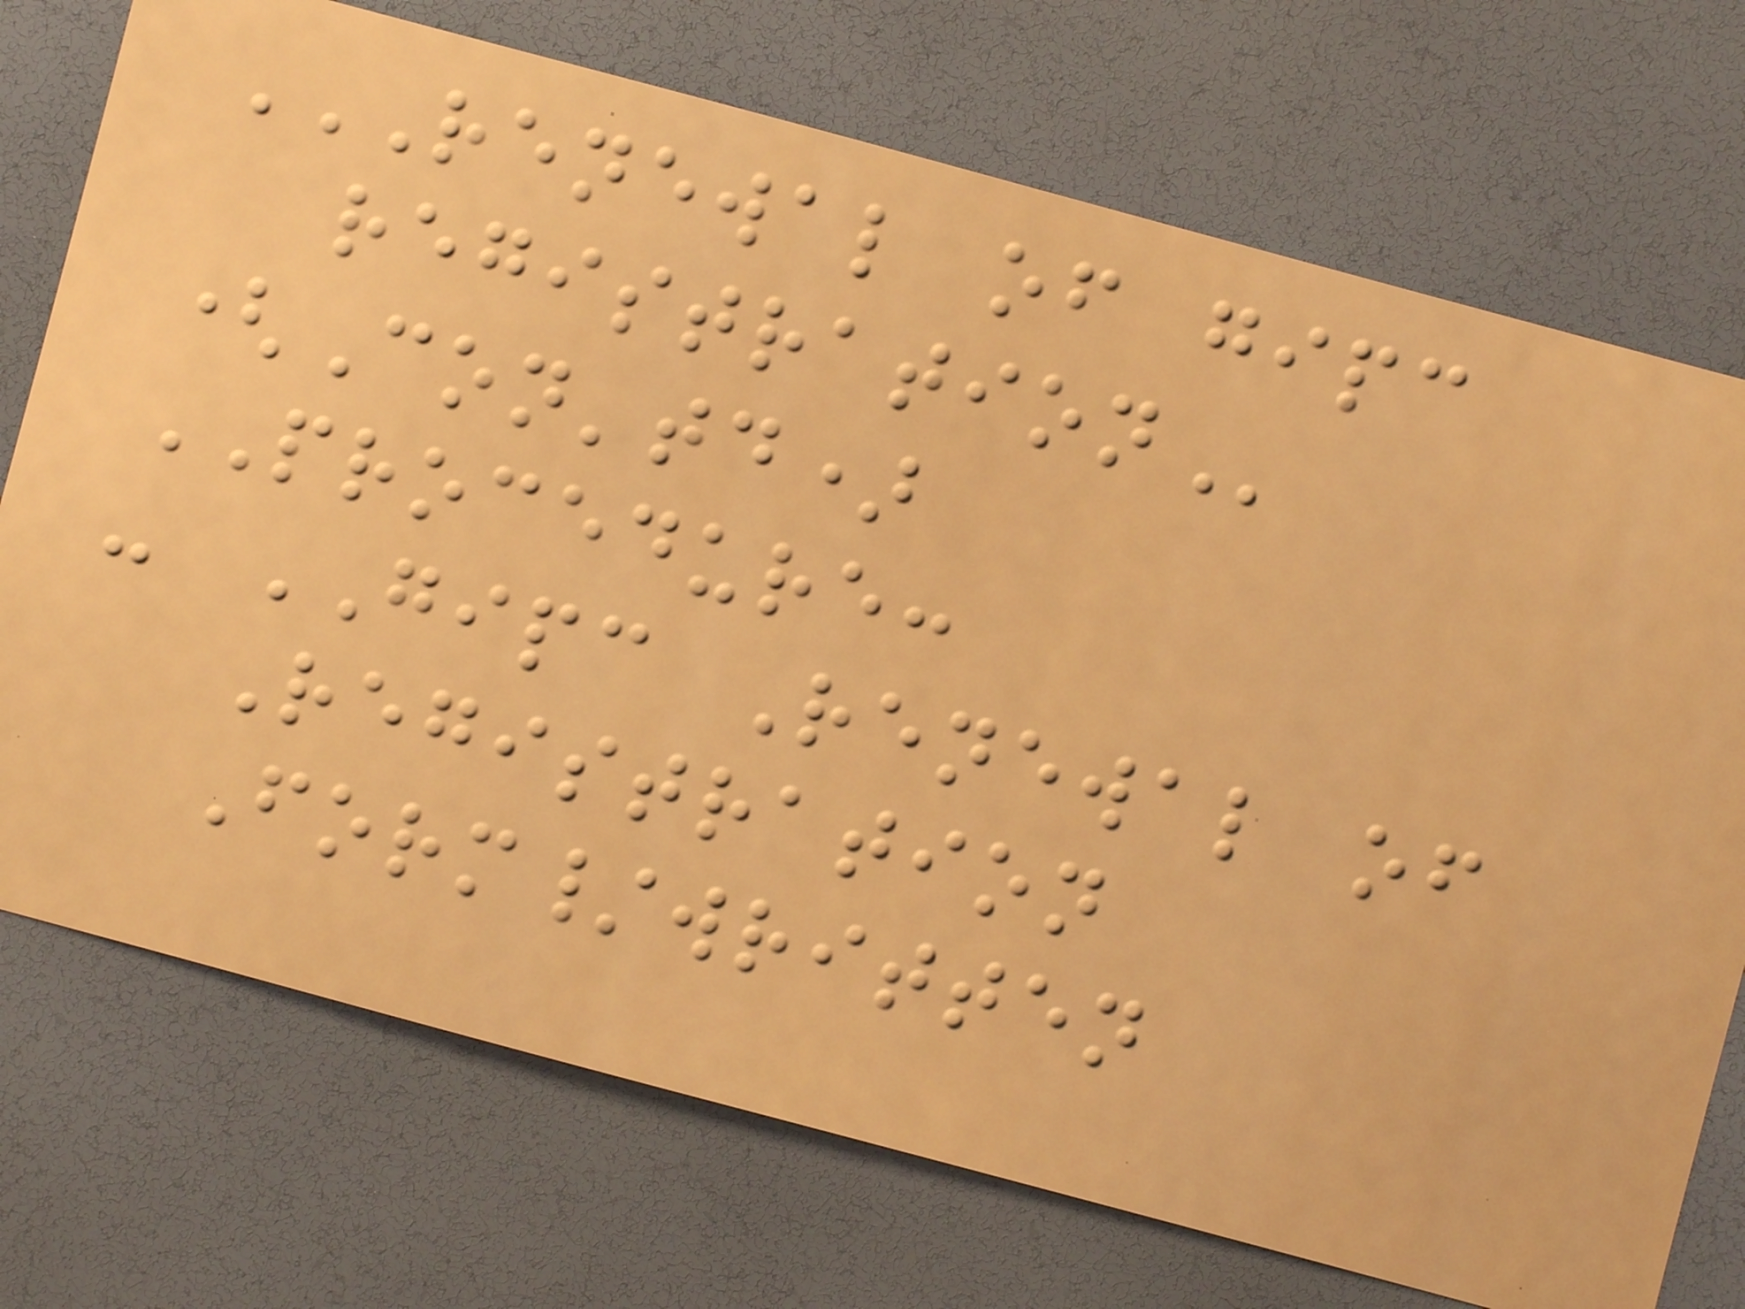RENEWAL OF GIPC
REGISTRATION
(Con'td)
PROCEDURE:
- GIPC Renewal of
Registration
Form/written
